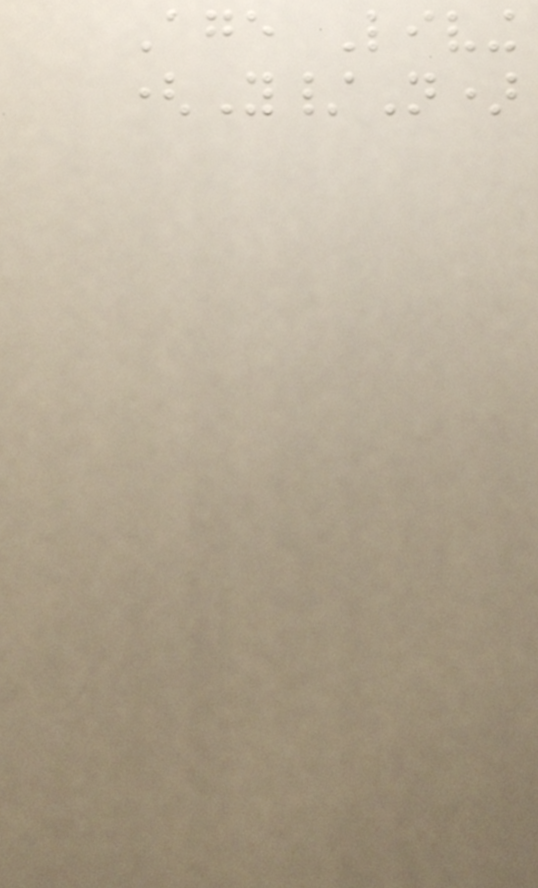Age Living
(Y/N)
